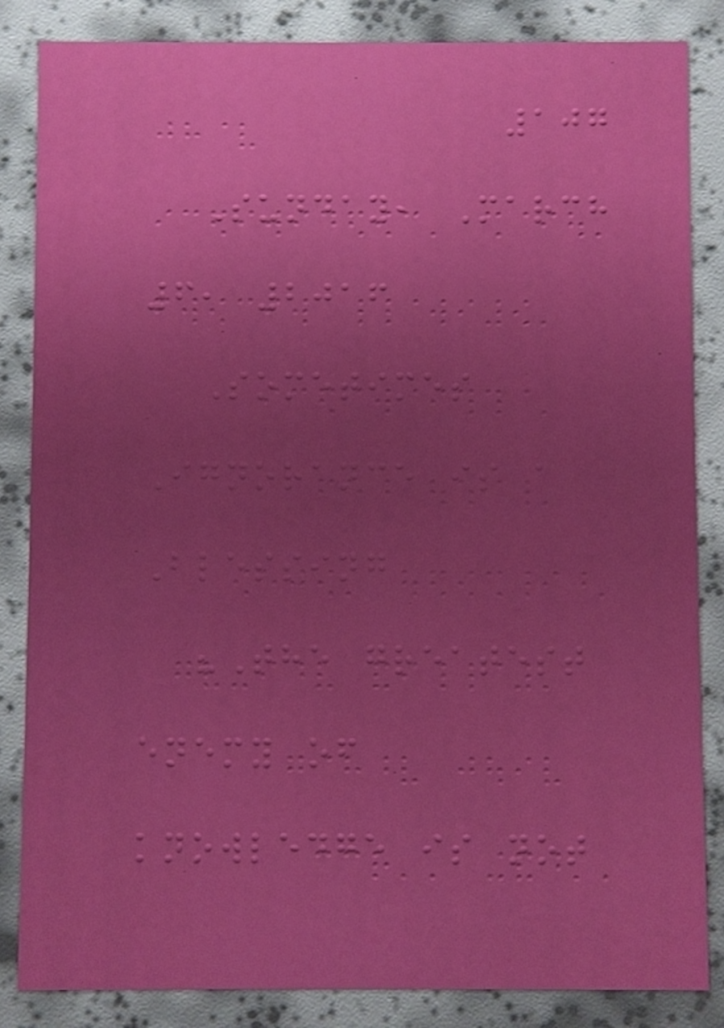107
Sunday, March
6, 2016
Sometimes
Ignorance is a
Blessing
"The greatest
enemy of
knowledge is not
